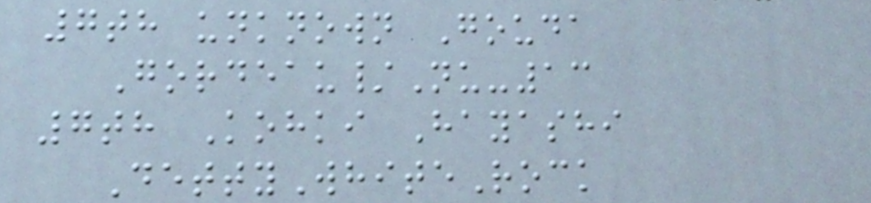7th unknown Gouda
Gordeau/Nu-13
7th Kohki Hayashi
DettyWhiteRock
